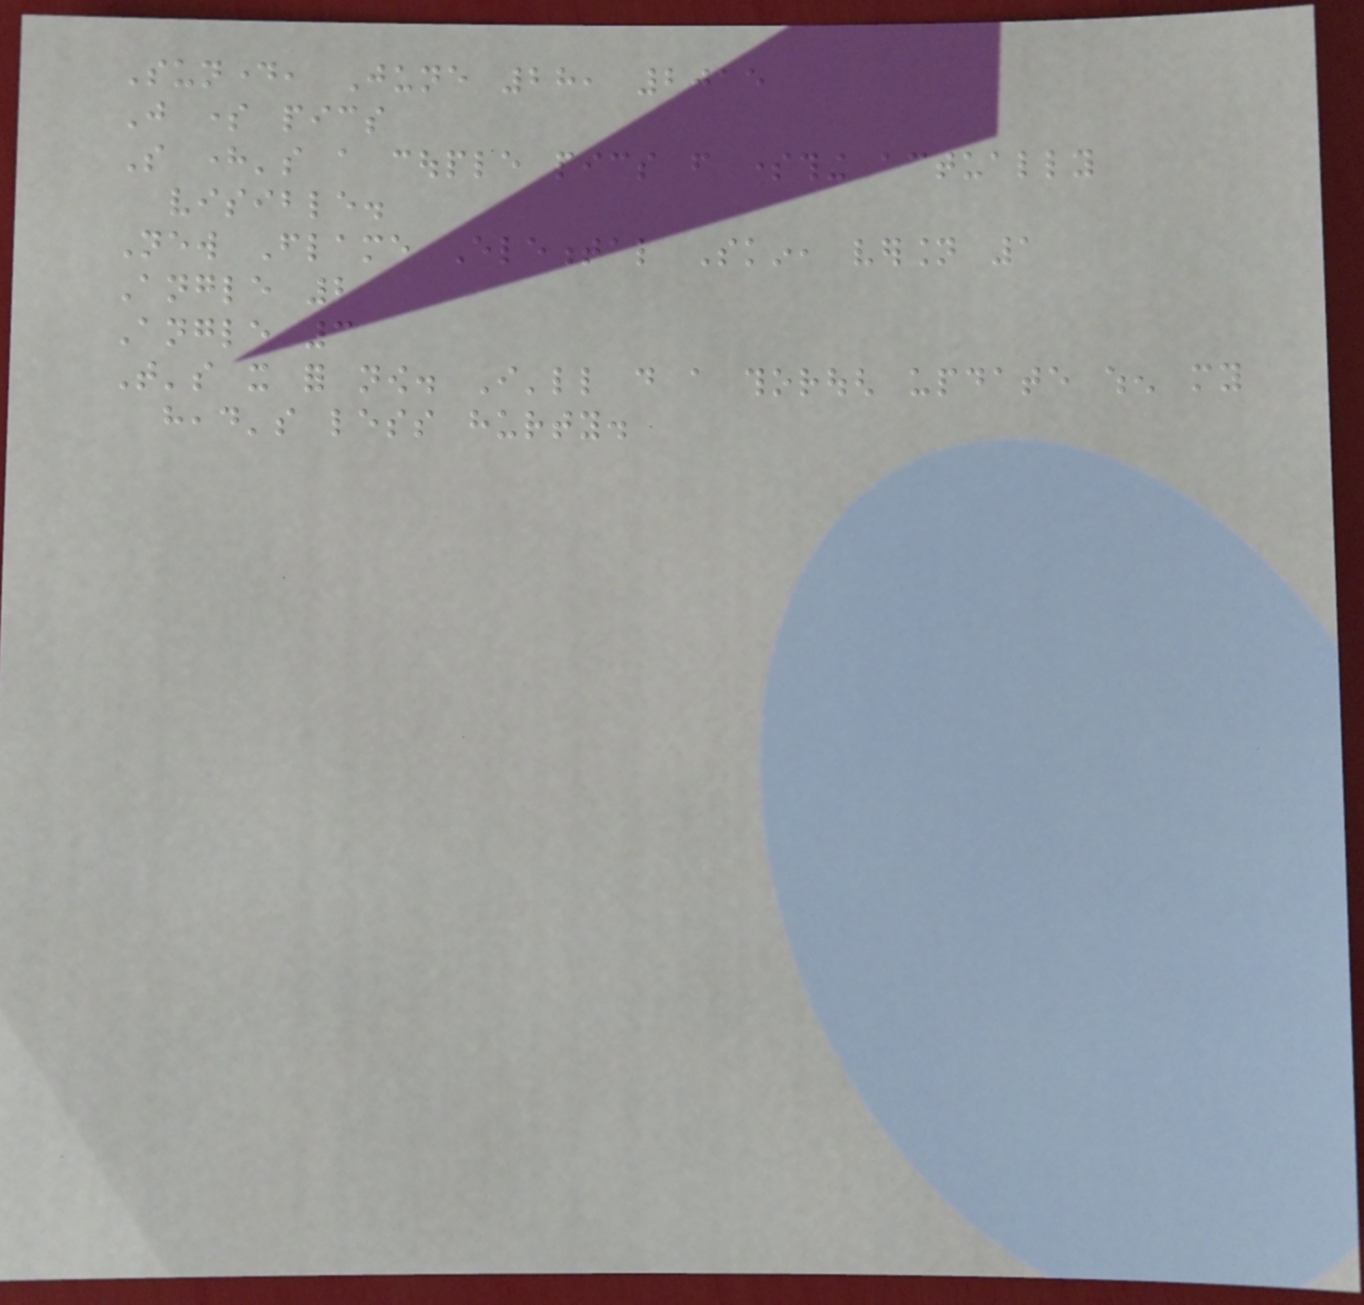Sunday, June 28, 2015
Just some pics
So here's a couple pics from something actually
visible.
New Flame Elemental Skin, version 1
Angle 2
Angle 3
That's it for now. I'll do a thorough update when my
head's less hurty.
